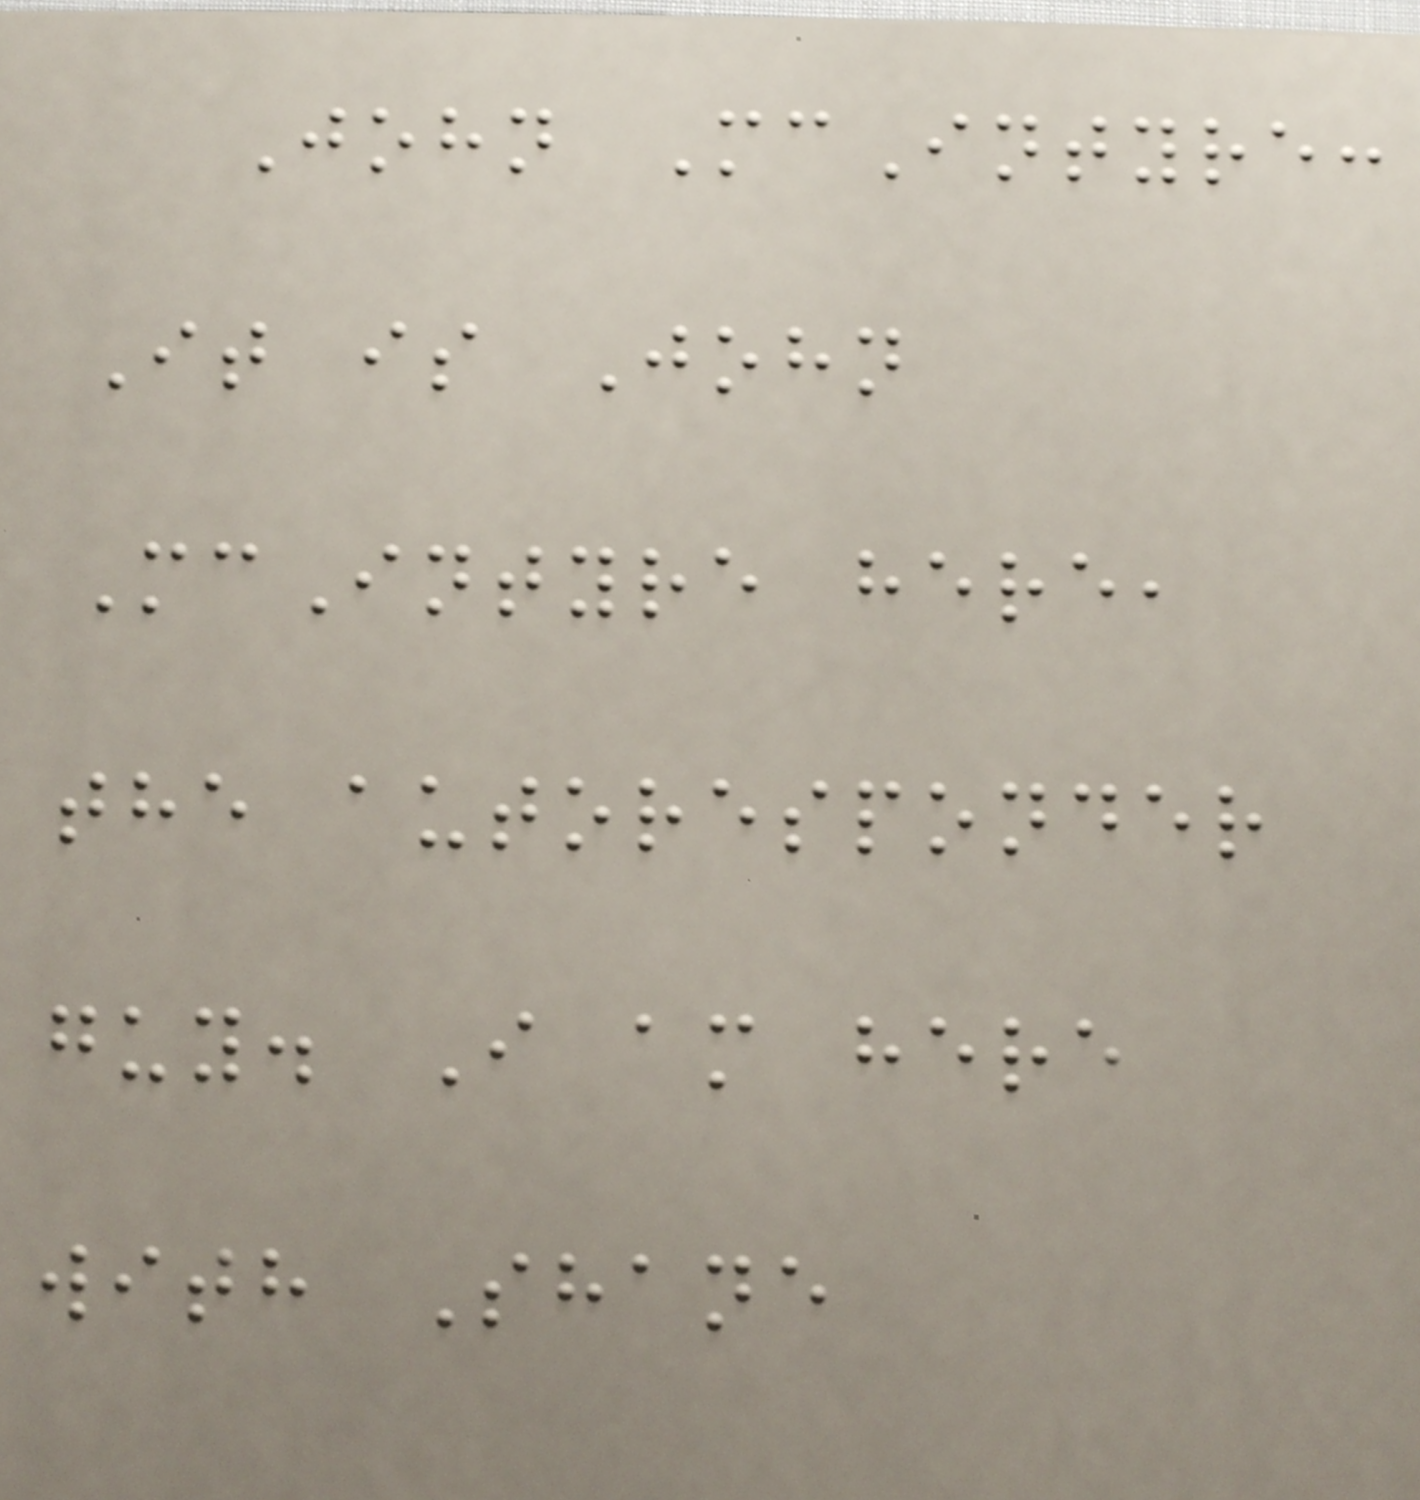John McIntyre:
It is John
McIntyre here,
the autoresponder
guy. I am here
with Shane
